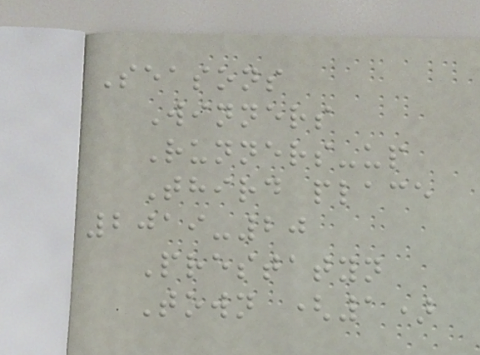Seasons
Winners
Runners-up
Third place
2019-20
Prestatyn
Town (1)
